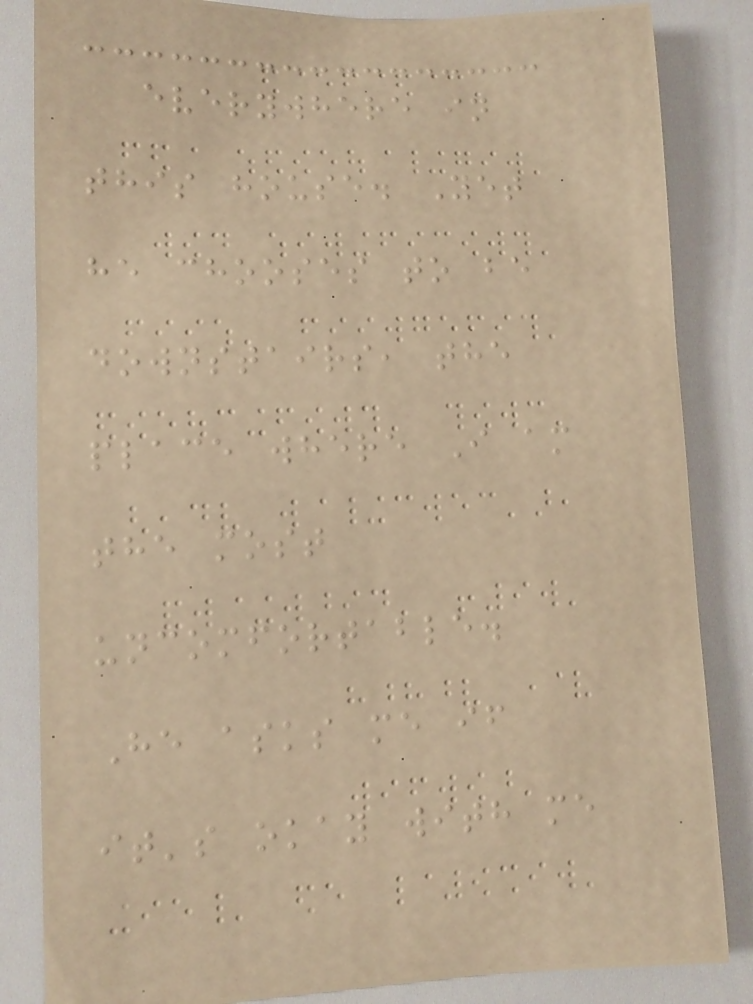everywhere in
this house. Yet
he chooses to be
downstairs, the
place where I am
the most
uncomfortable.
He asks me if
it's okay with me
